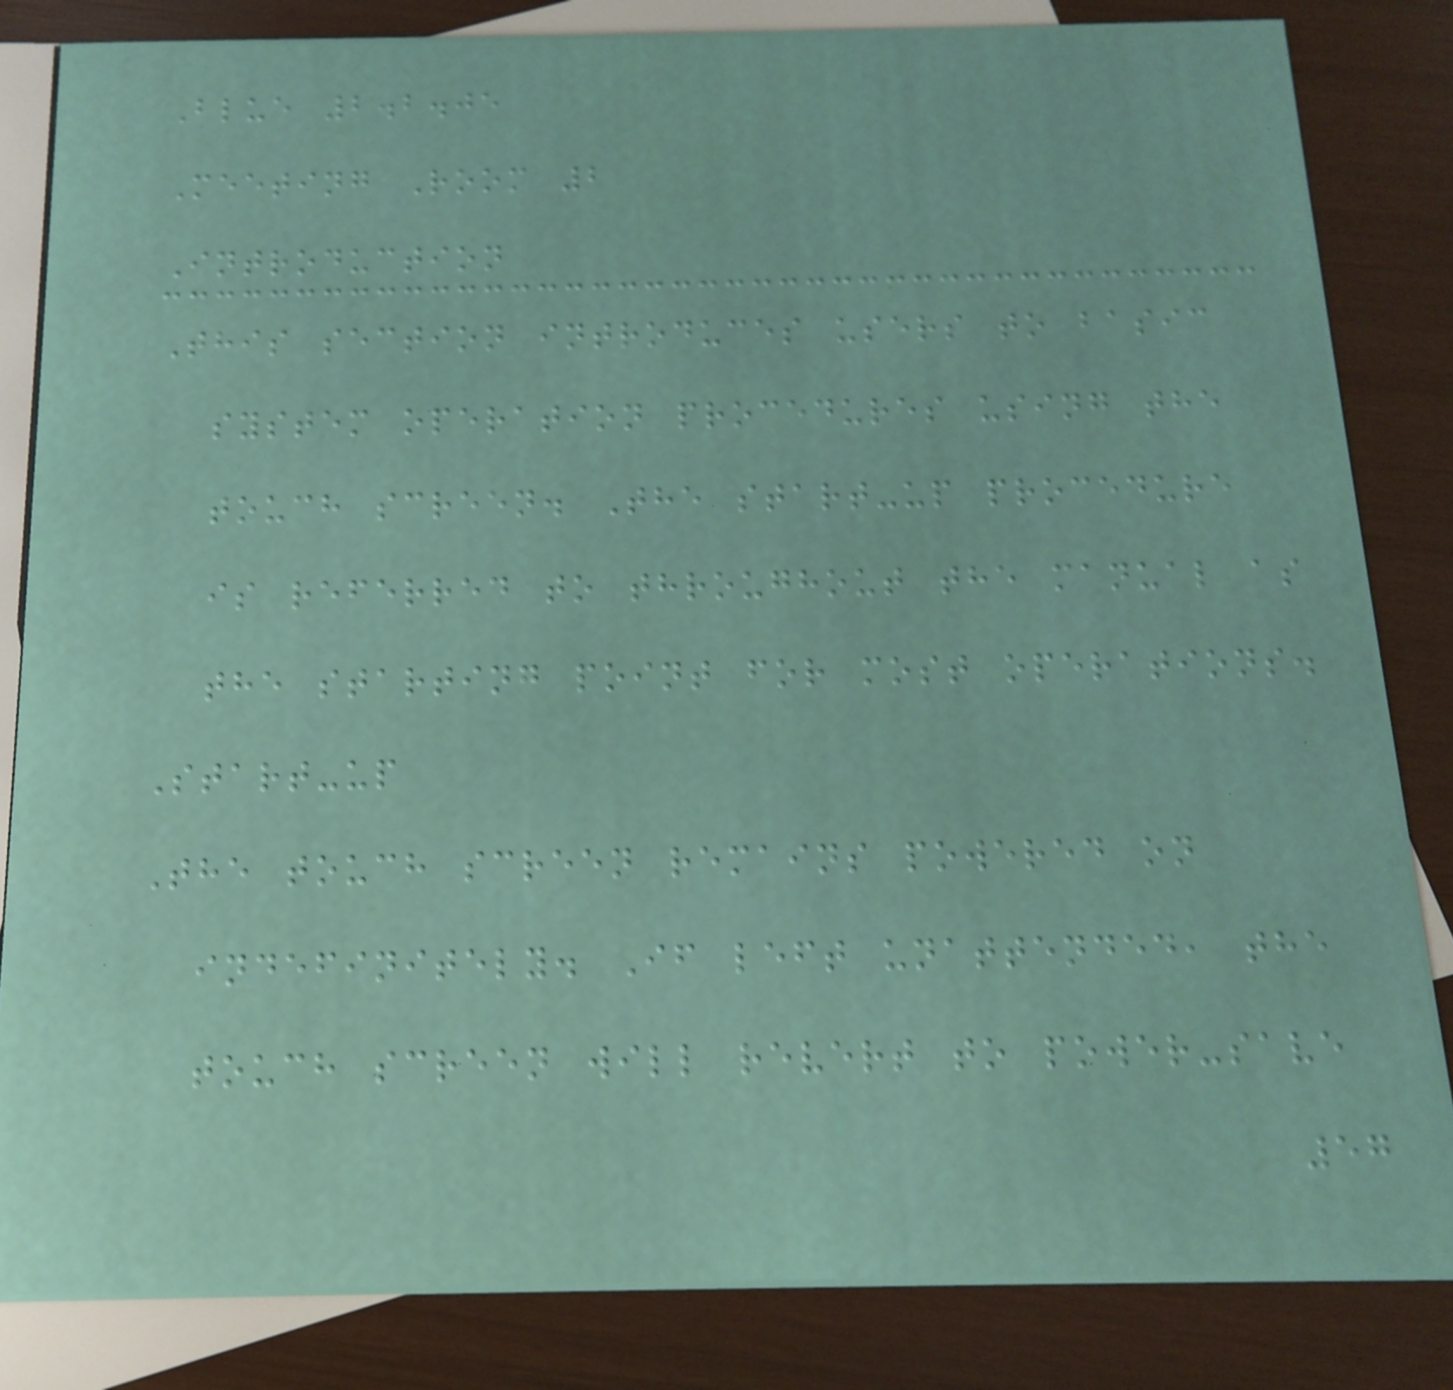Blue 2.2.05
Meeting Room 2
Introduction
This section introduces users to basic
system operation procedures using the
touch screen. The start-up procedure
is referred to throughout the manual as
the starting point for most operations.
Start-up
The touch screen remains powered on
indefinitely. If left unattended, the
touch screen will revert to power-save
57
